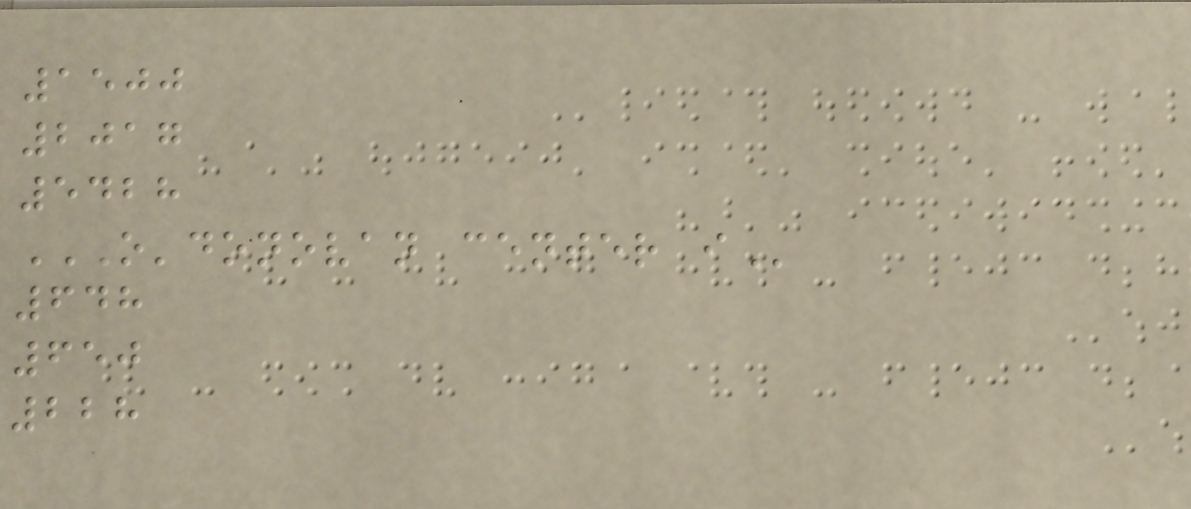1500
2017
5428
O'DONOVAN CENTER I
648
650
228
